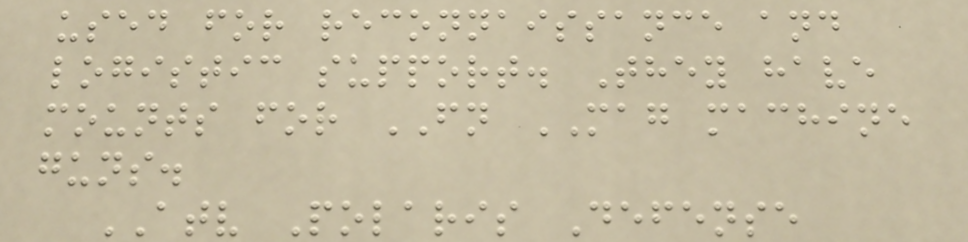used for reconnaissance and
logistic support. They have
mounts for FN MAG machine
guns.
ATV Polaris Defense
